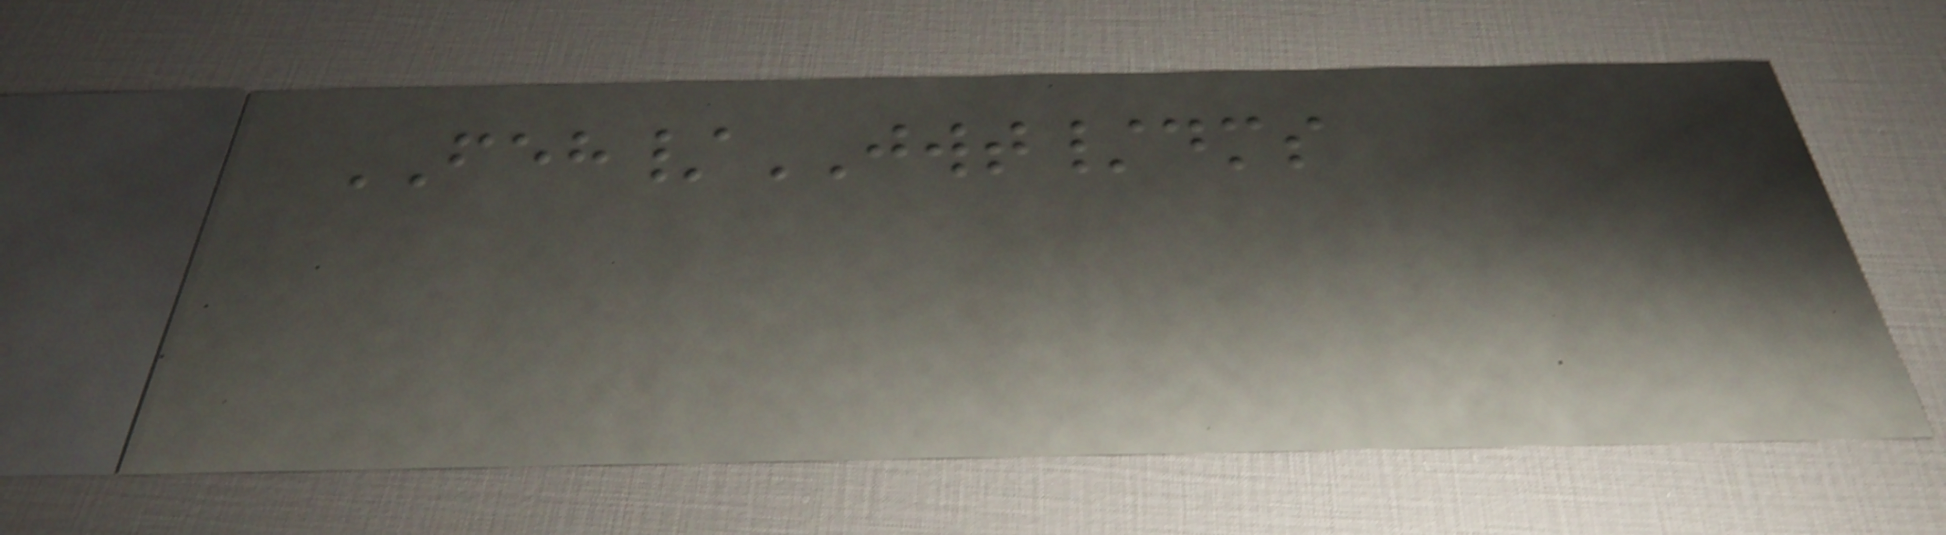FEH/JWT/dms
